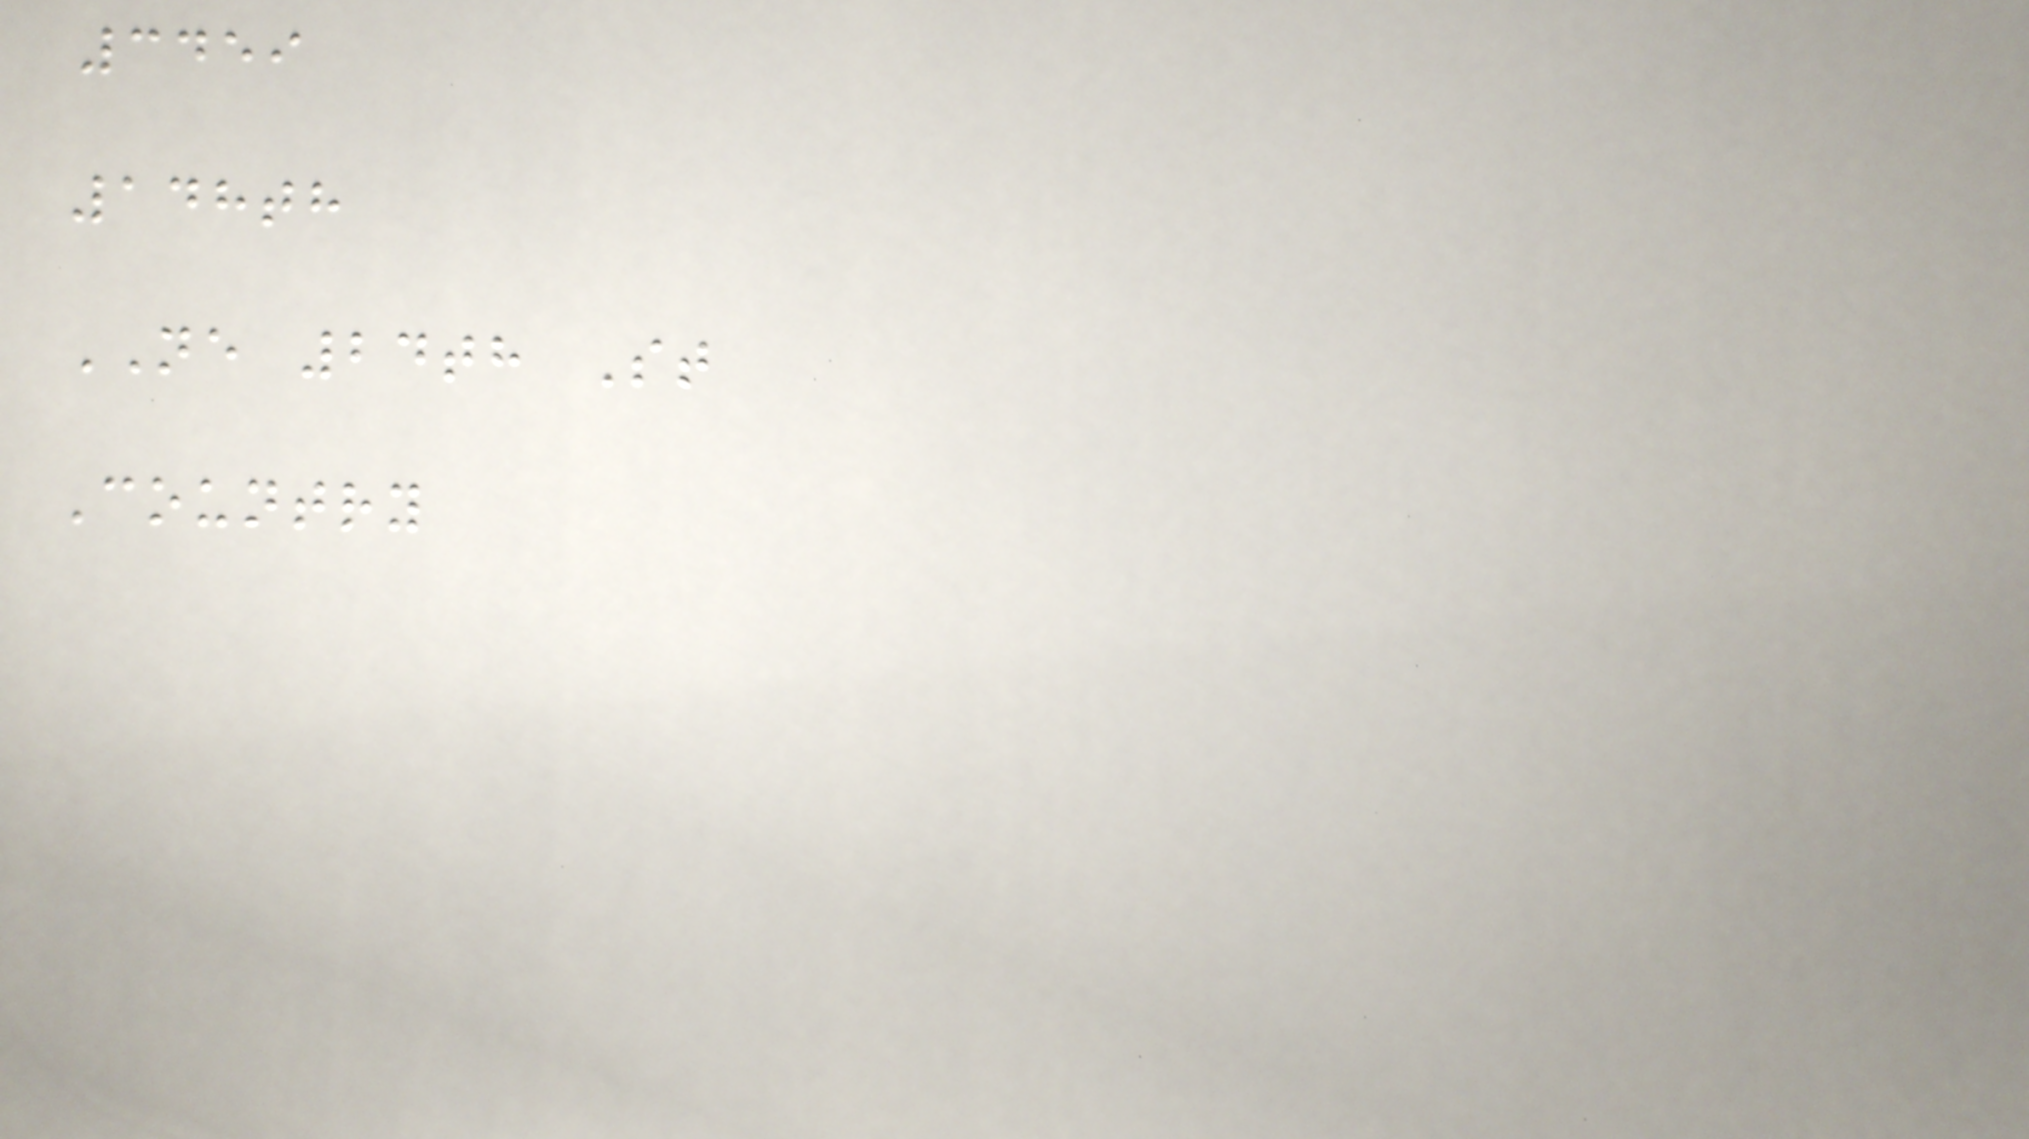3459
148th
NE 24th St
Country
